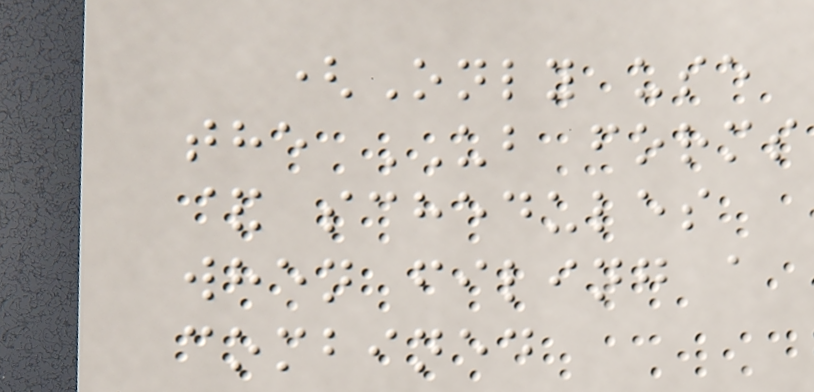(Only use
the UB forms
& schedules
when filing a
combined
